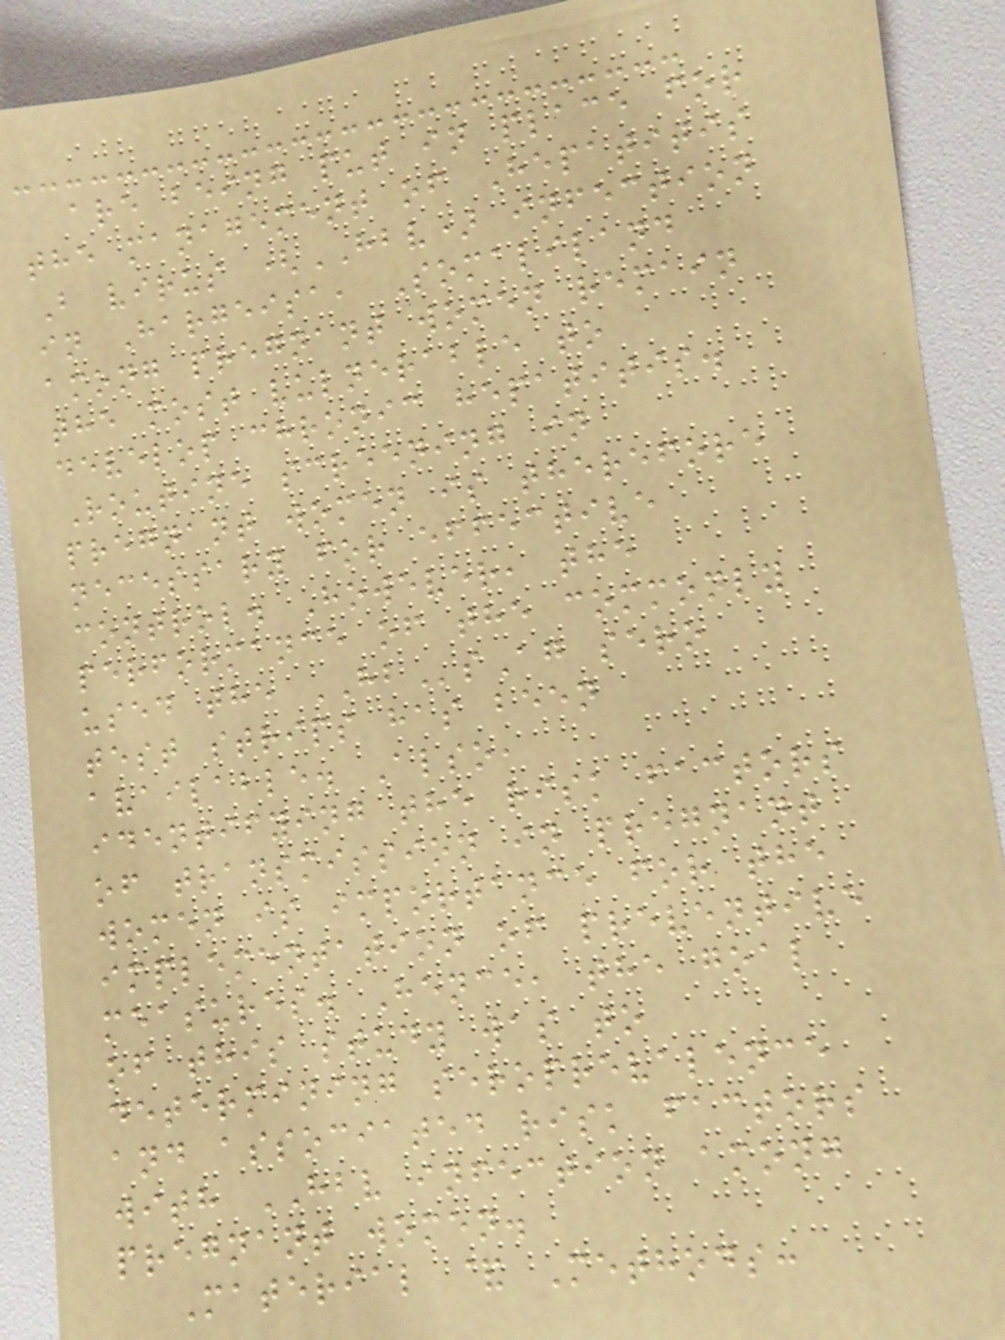are being put in place for
the management of Hepatitis
B virus (HBV) infection
in Hargeisa, Somaliland
among pregnant women remain
the most vulnerable to
develop chronic hepatitis.
Routine screening in
pregnant women is therefore
necessary for effective
control. However, the
performance of the commonly
used the HBsAg sero
test strips has been
available. Also,
identifying the risk factors
of transmission in pregnant
women is importance for the
implementation of preventive
measures. Hence, the goal
of this study was to
determining seroprevalence
and associated risk factors
with HBV infection among
pregnant women.
Material & Methods:
